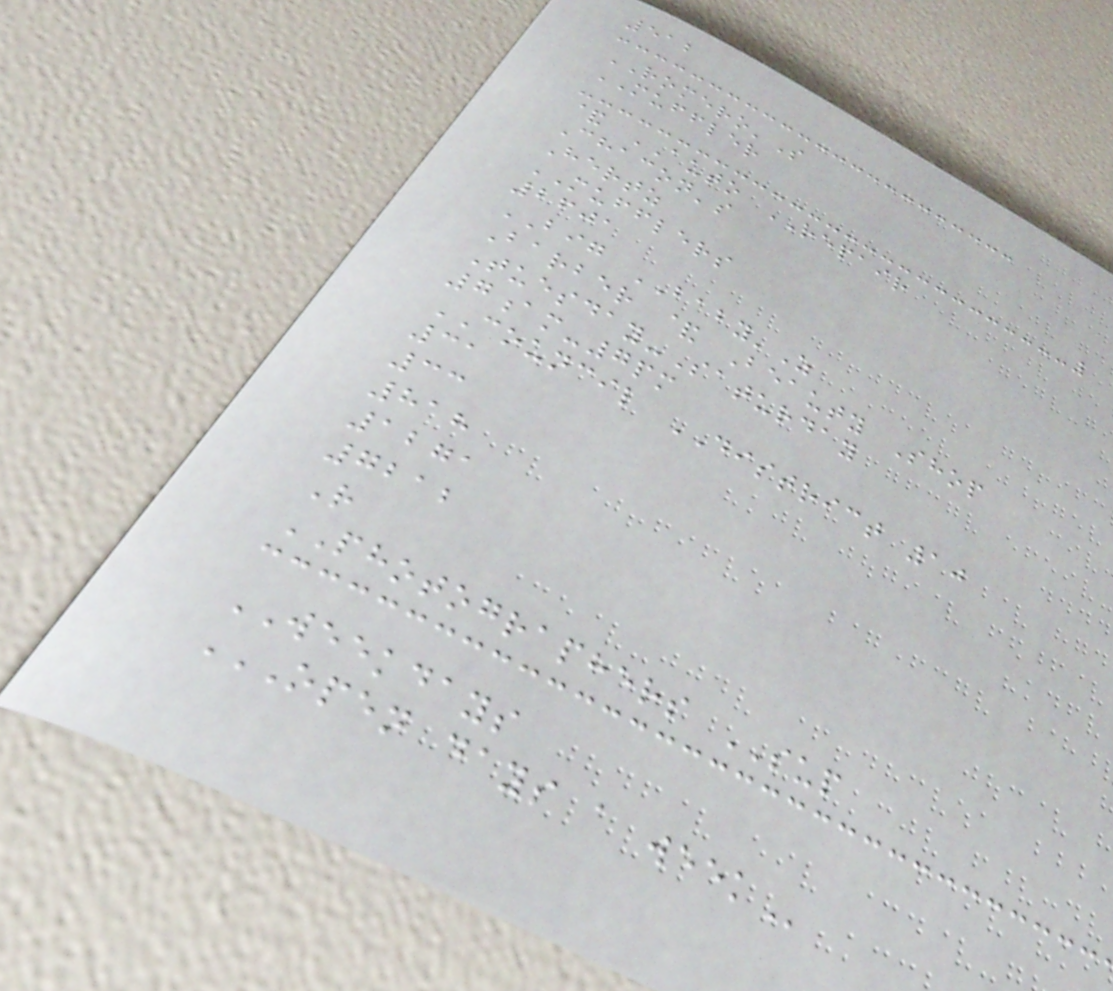512
ROMERO'S
MUFFLER
& AUTO REPAIR
Chacon's
Hertz
MUFFLERS
2601
BIG BABY'Z
Barber & Beauty Shop
Tuesday-Saturday
7am-7pm
COUNCIL DISTRICT 10
31
33
818
1271
7212
R
PHOTOGRAPHERS SUP
WEEKDAYS
OPEN DAYS A WEEK
